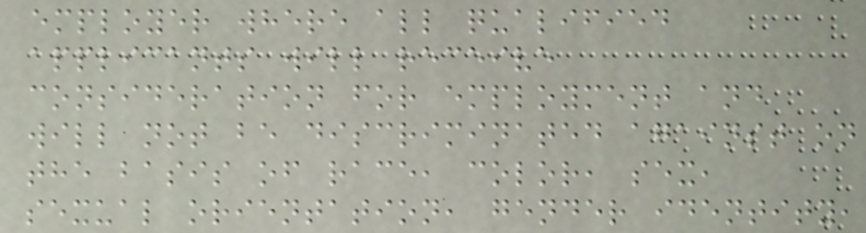employer where all qualified
applicants will receive
consideration for employment and
will not be discriminated against on
the basis of race, color, sex,
sexual orientation, gender identity,
